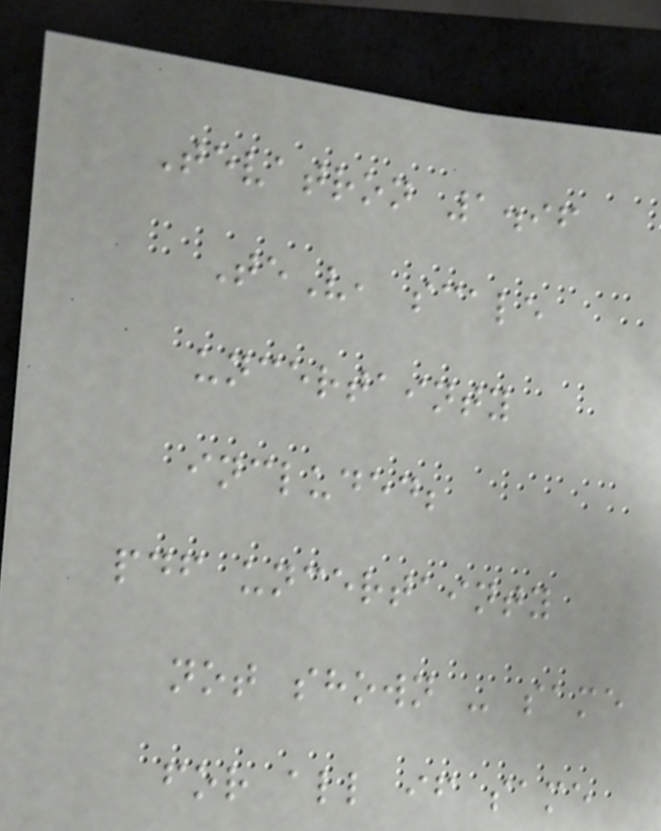Tevatron 1.96
TeV, scale
uncertainty
included;
pdf uncertainty
not shown - same
for all if same
